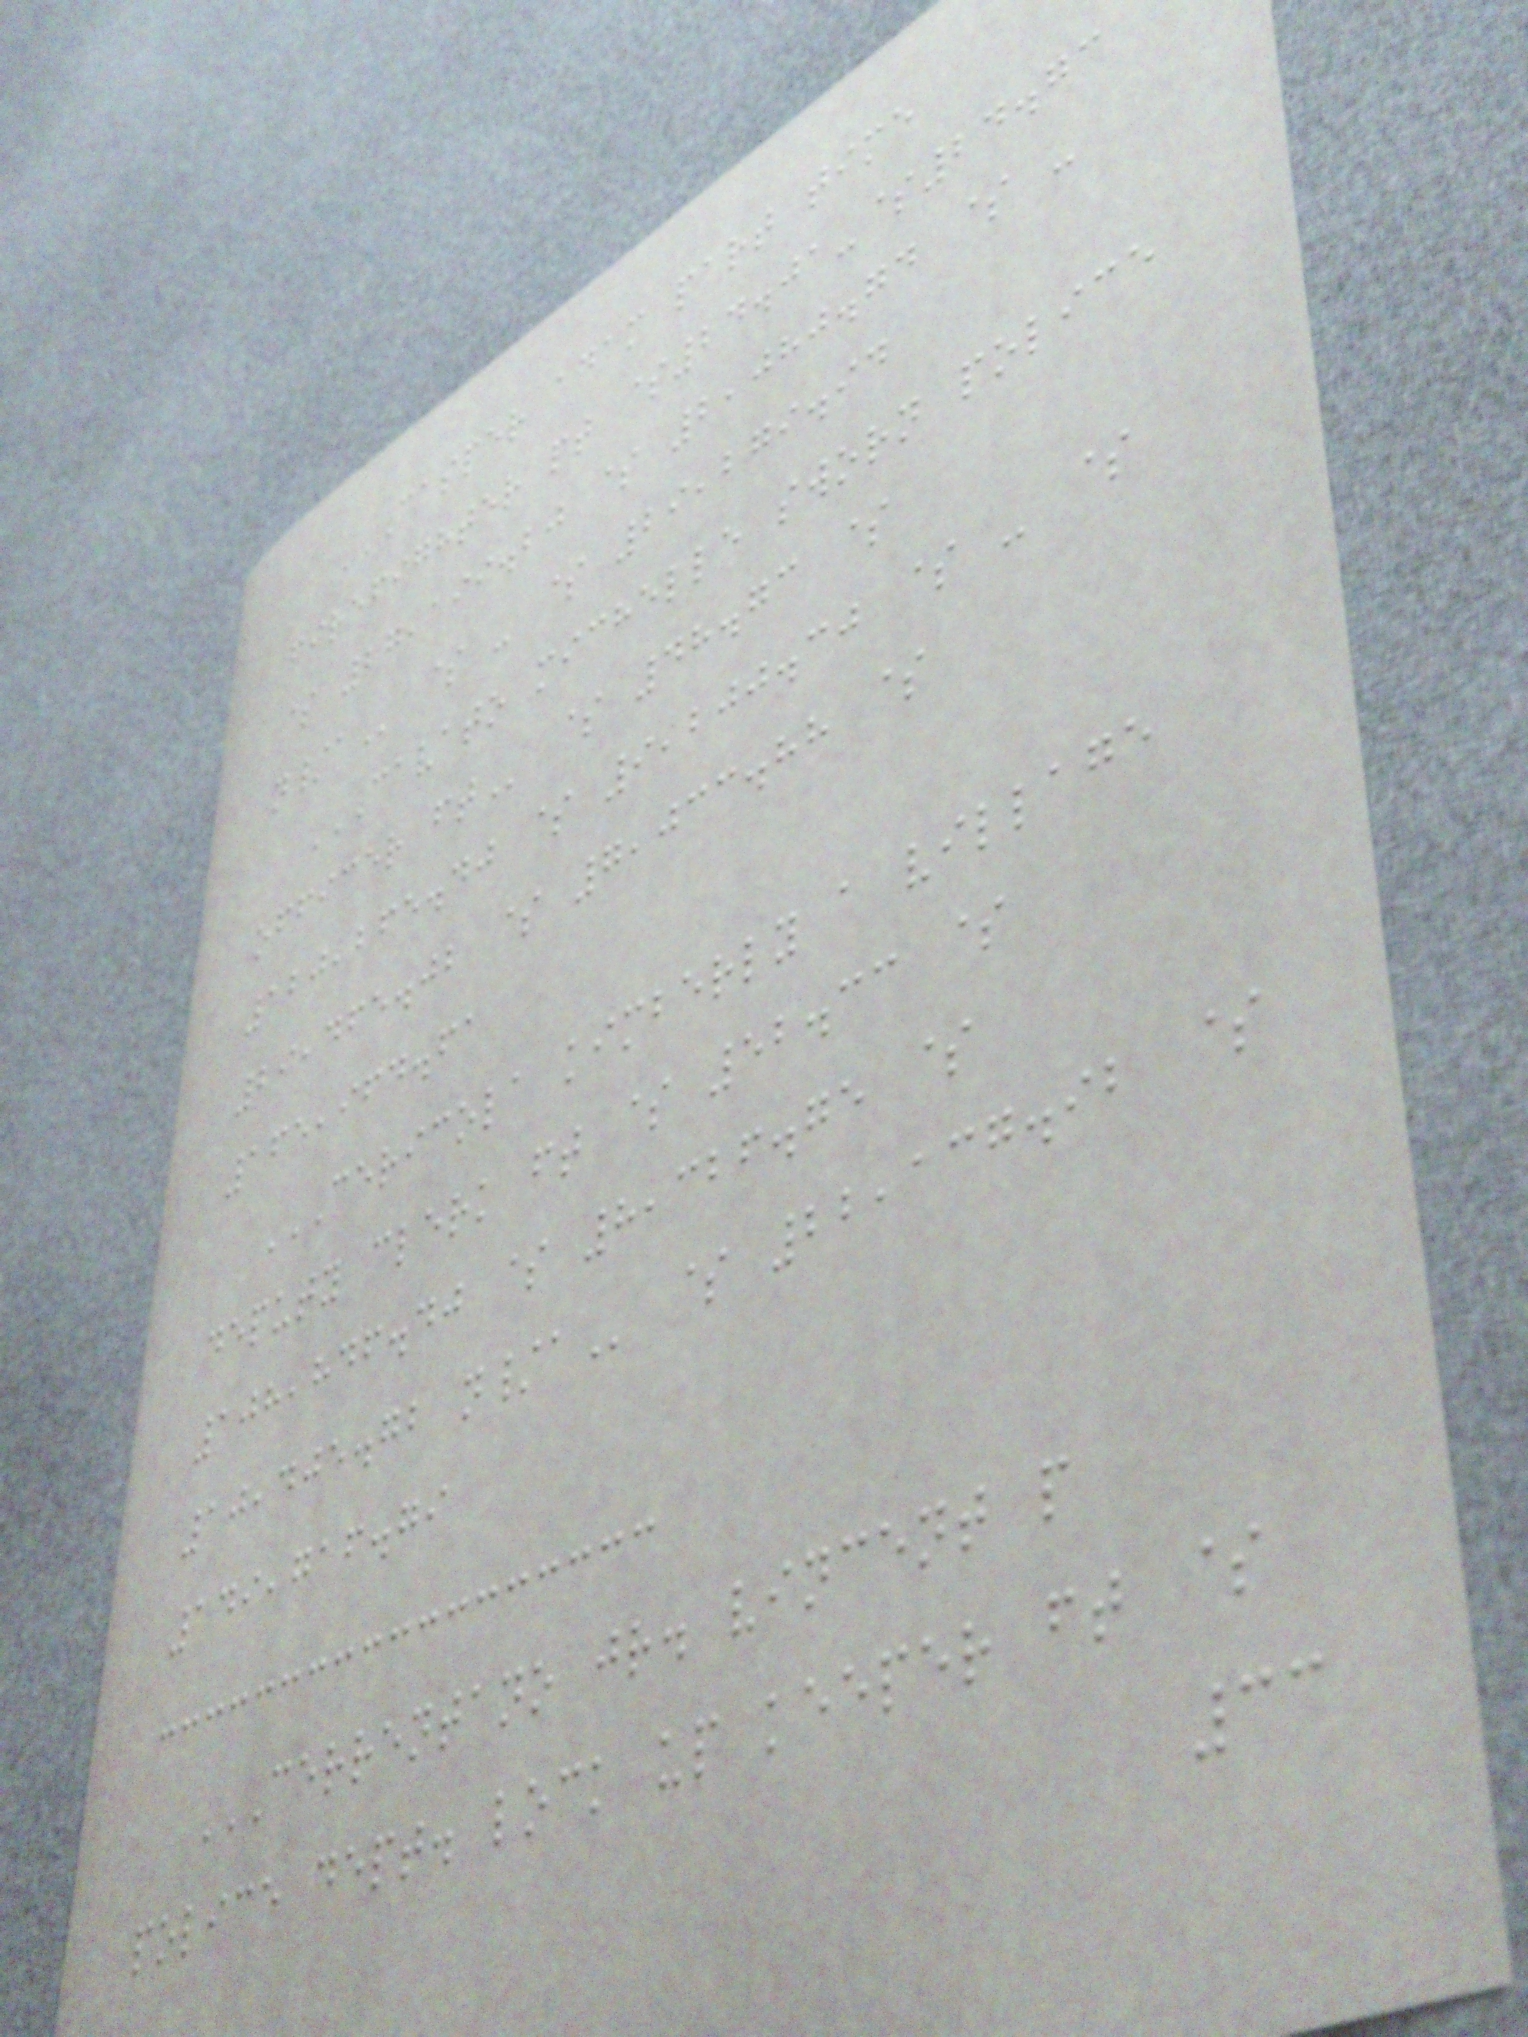CASPER ADAM PART TIME
FIREFIGHTER PT $24.01-$24.73
$ 27,199.20 $ 2,080.74 $ -
N/A $ - $ 29,279.94
CAVATO MICHELLE SWORN POLICE
OFFICER FT $ 48.73 $
120,265.40 $ 9,200.30 $ - $
29,465.02 $ 7,033.88 $
165,964.61
CERICOLA KIMBERLY A VILLAGE
DEPUTY CLERK FT $ 52.33 $
108,846.40 $ 8,326.75 $
10,405.72 N/A $ 22,137.92 $
149,716.79
CERRENTANO JR. VINCENT P
POLICE DEPT. LOCK UP KEEPER FT $
33
